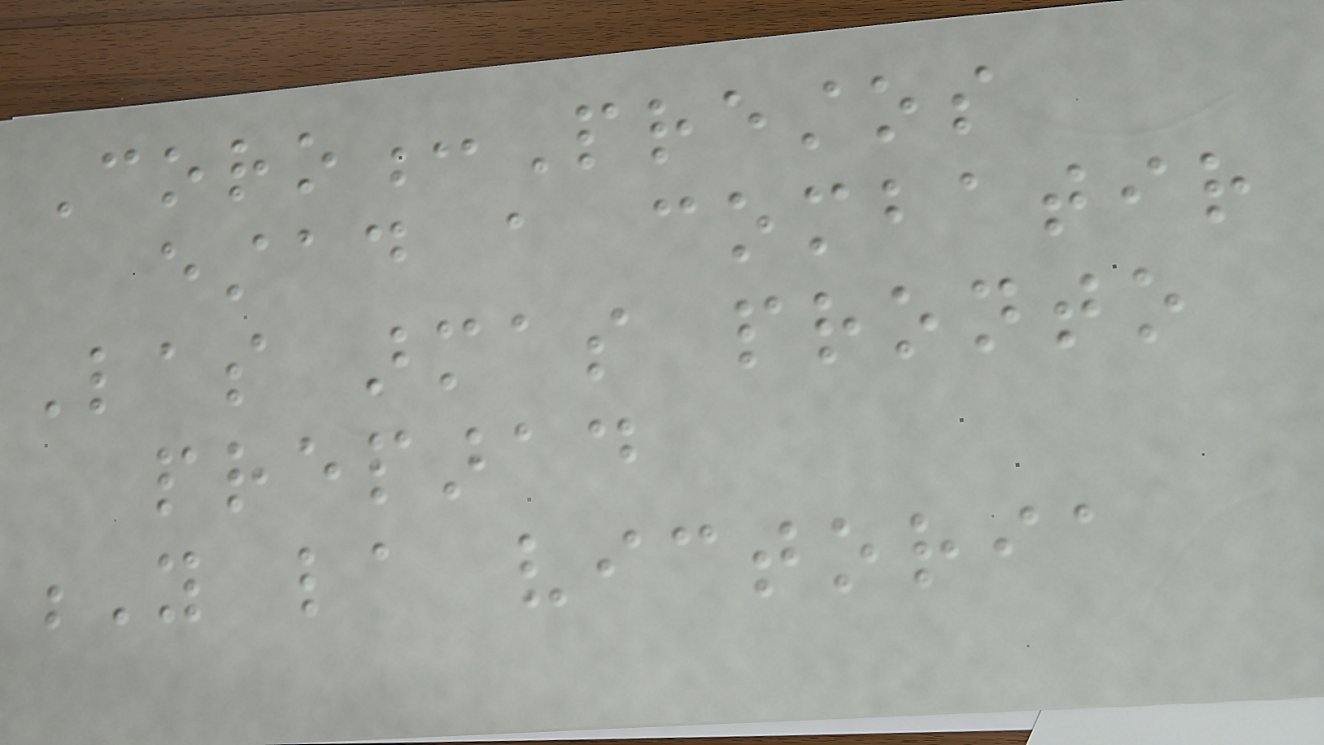Coro:Prestos
estad a combatir
Las armas pronto
preparad
Y la victoria
